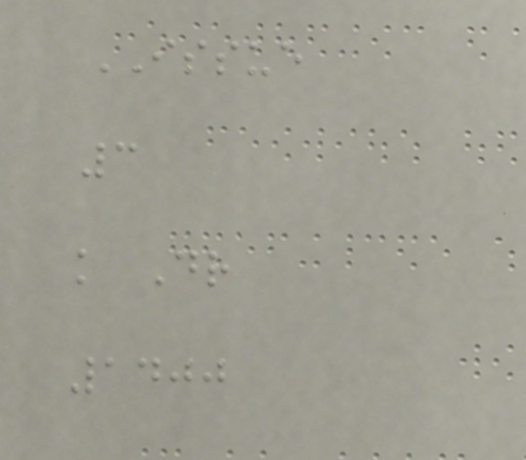ISSUE
3
k Dr
1400
